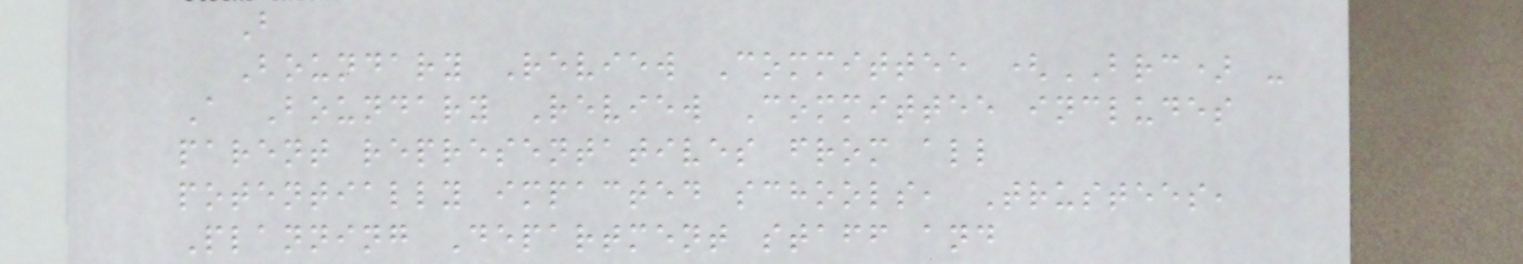B
Boundary Review Committee (BRC) -
A Boundary Review Committee includes
parent representatives from all
potentially impacted schools, Trustees,
Planning Department staff and
